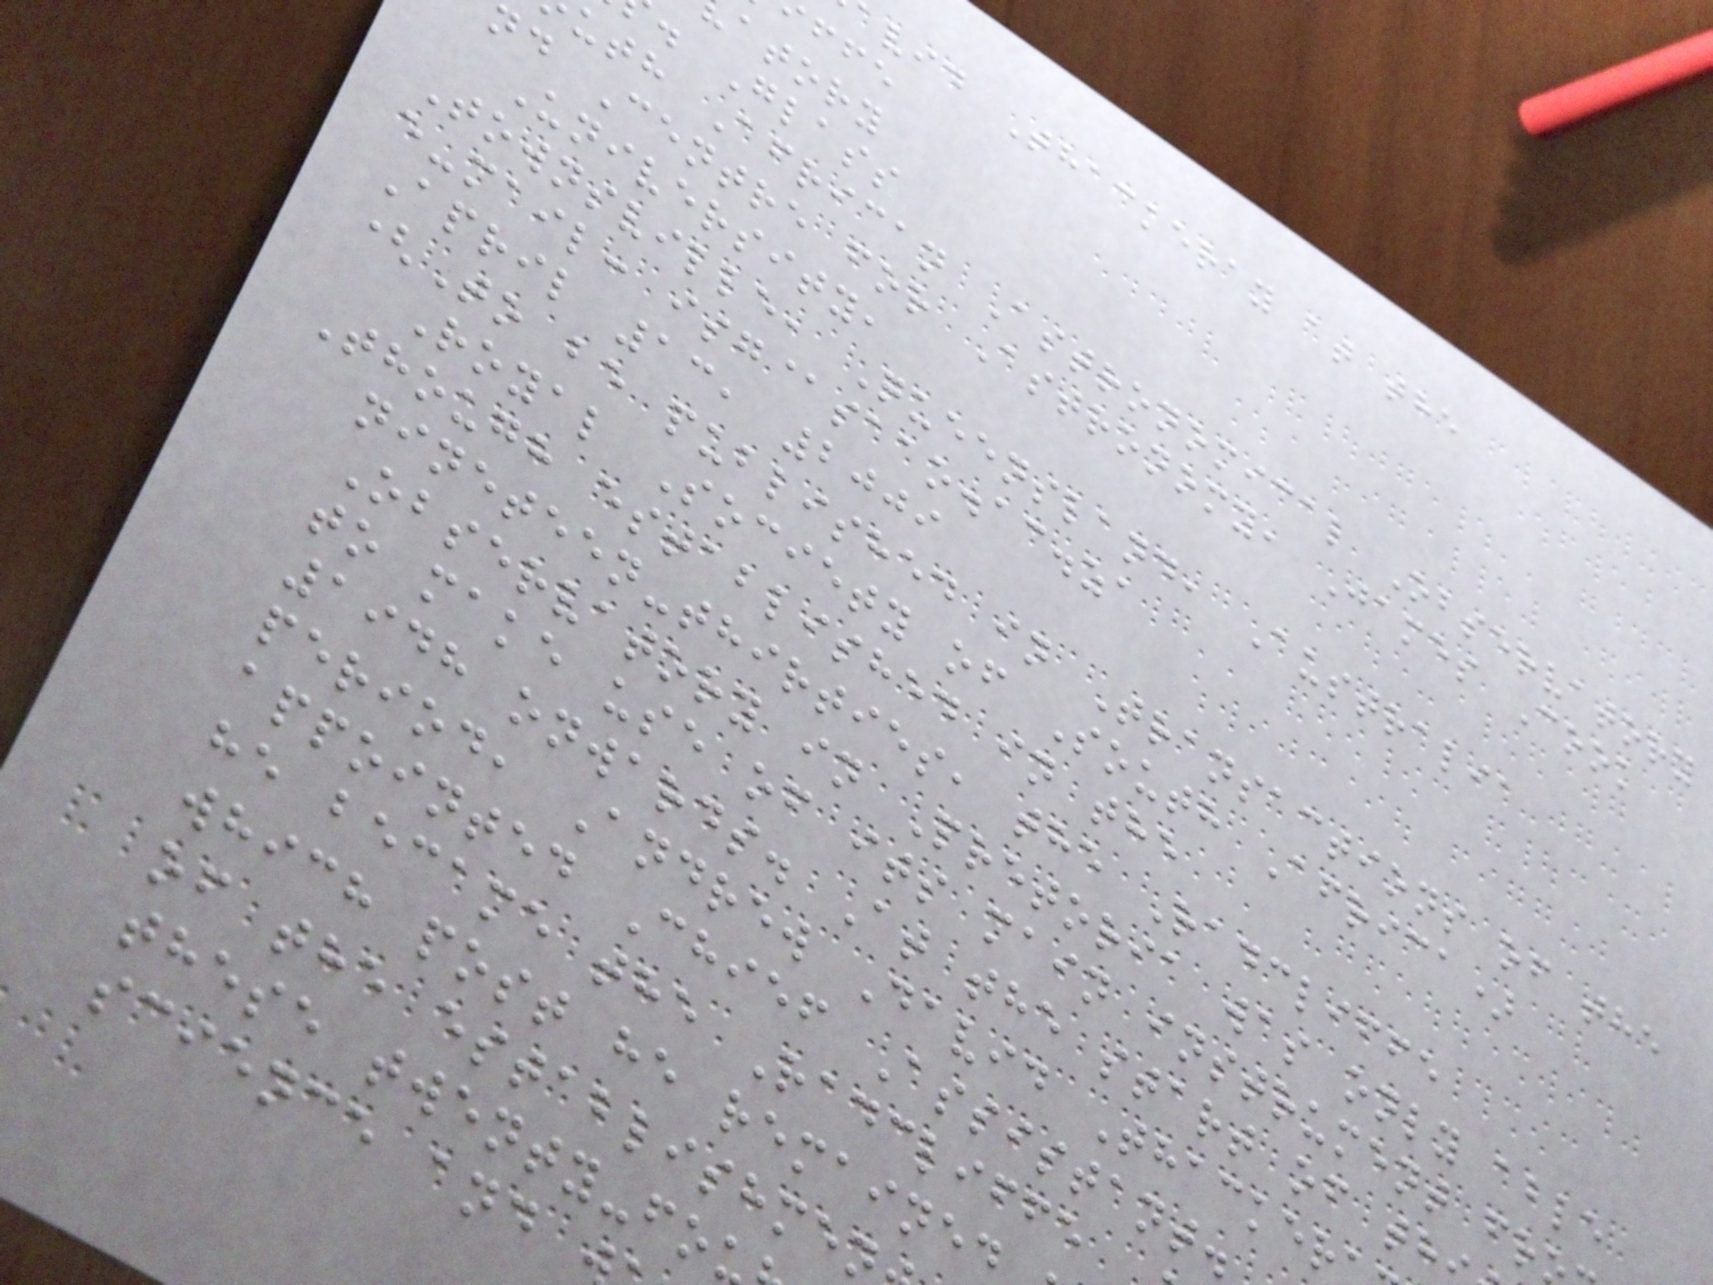avid Thackeray at the
atory
. Glass
uth African Astronomical Observatory
nd Centre for Astronomy, James Cook
University,
Townsville, Queensland, Australia
e-mail: isg@saao.ac.za
April 13, 2009
(To be published in Transactions of the
Royal Society of South Africa)
Though established in the
nineteen-thirties, the Radcliffe
Observatory in Pretoria was only able
to make use of its main instrument fr
1948 onwards. At the start of th
period, Andrew David Thacker
appointed Chief Assistant.
he became the Radcliffe
which post he remained
of the establishmen
these twenty-fo
science and
